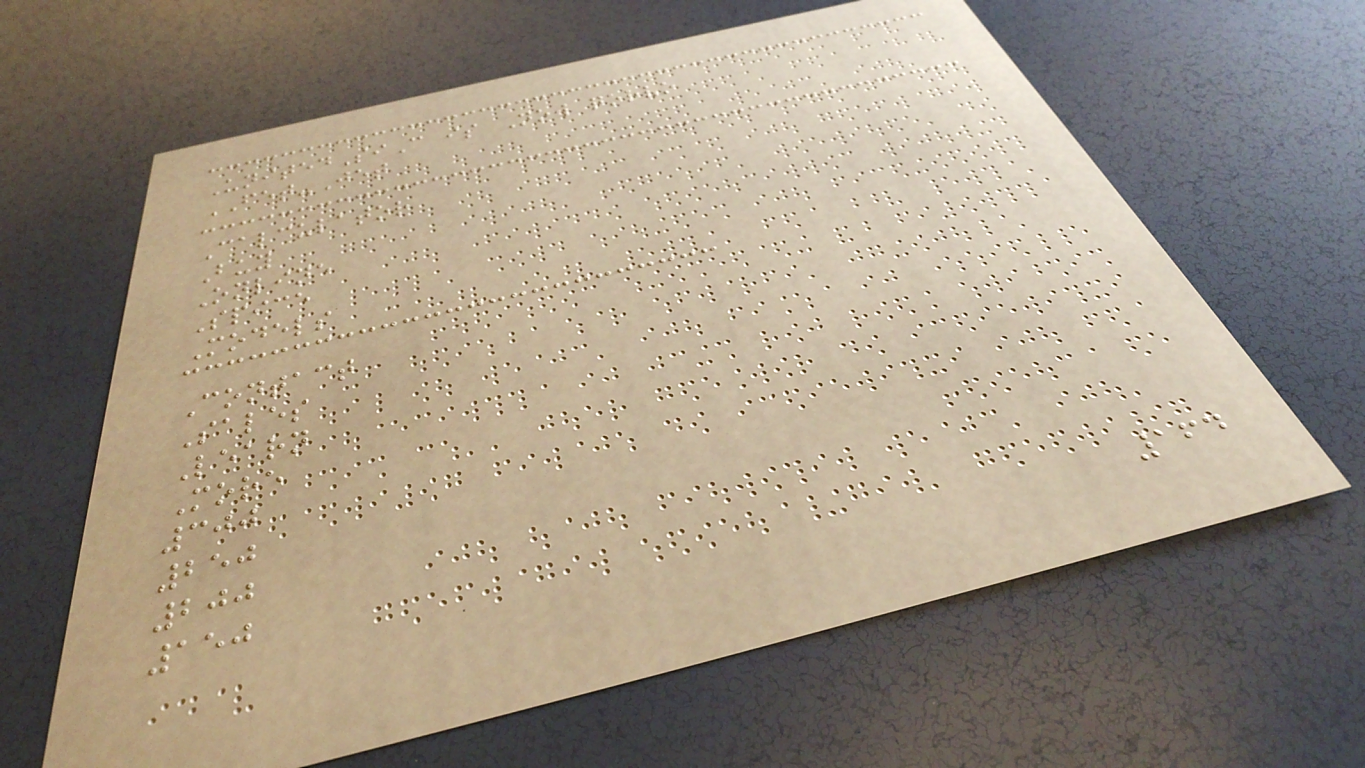UnitedSiC is Now qorvo
FET-Jet
Calculator
Buy
Online
Spice
Models
Contact
Sales
Learn
More
300
250
200
150
164
